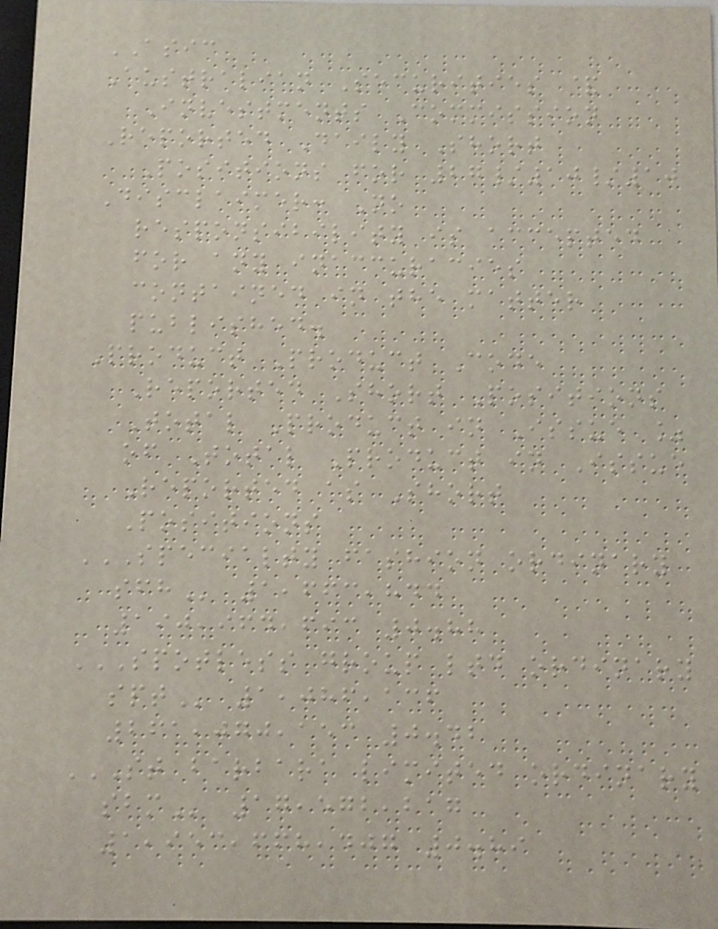ASIC
Australian Securities &
Investments Commission
Reported Daily Short
Positions for 27/10/10
Disclaimer: No
responsibility is accepted
for any inaccuracies
contained in the matter
published.
Product Product Code
Reported Short Positions
Total Product in Issue %
of Total Product in Issue
Reported as Short
Positions
SPECIALTY FASHION ORDINARY
SFH 1,663,844
190,964,693 0.88
SPOTLESS GROUP LTD ORDINARY
SPT 1,086,136
261,070,153 0.42
ST BARBARA LIMITED ORDINARY
SBM 17,572,217
1,953,668,407 0.89
